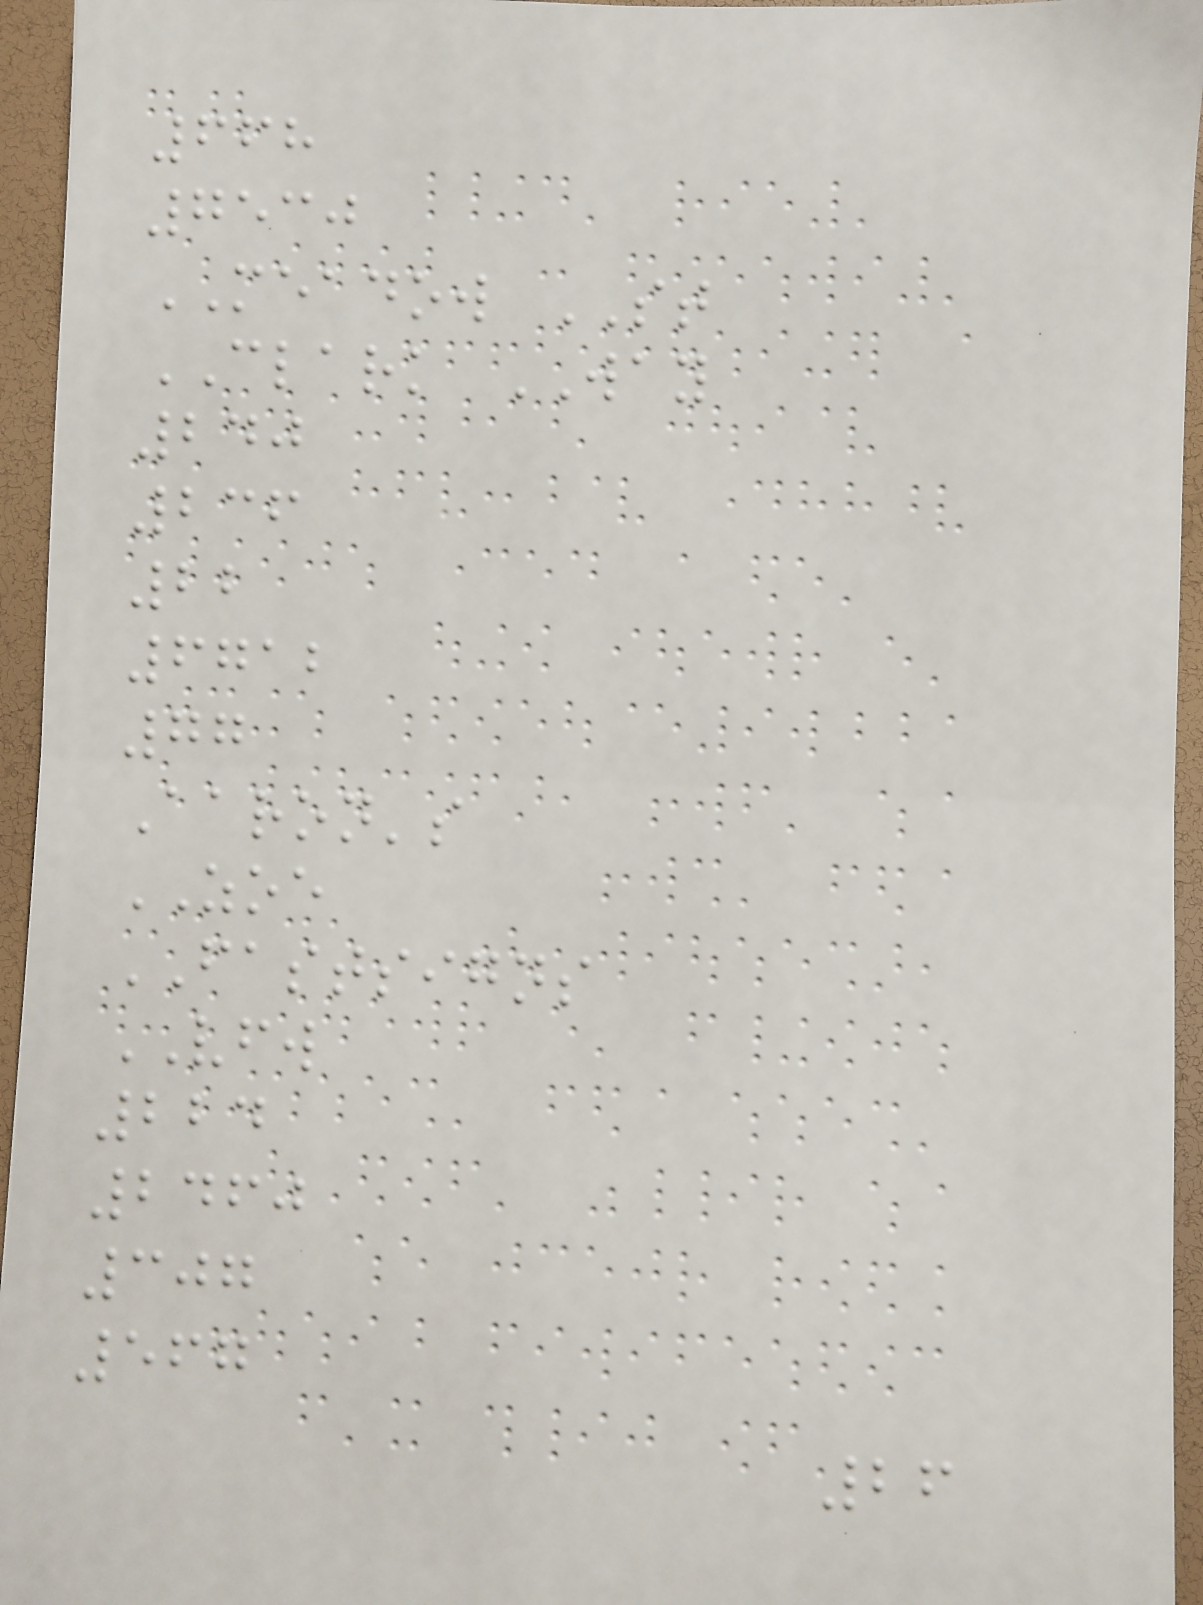668
7530
MEADOW ST
CLARK WAY
240
236
22
6712
77
Aaron's
ZOE
FASTSIGNS
VFW
224
2460
307
567
26
